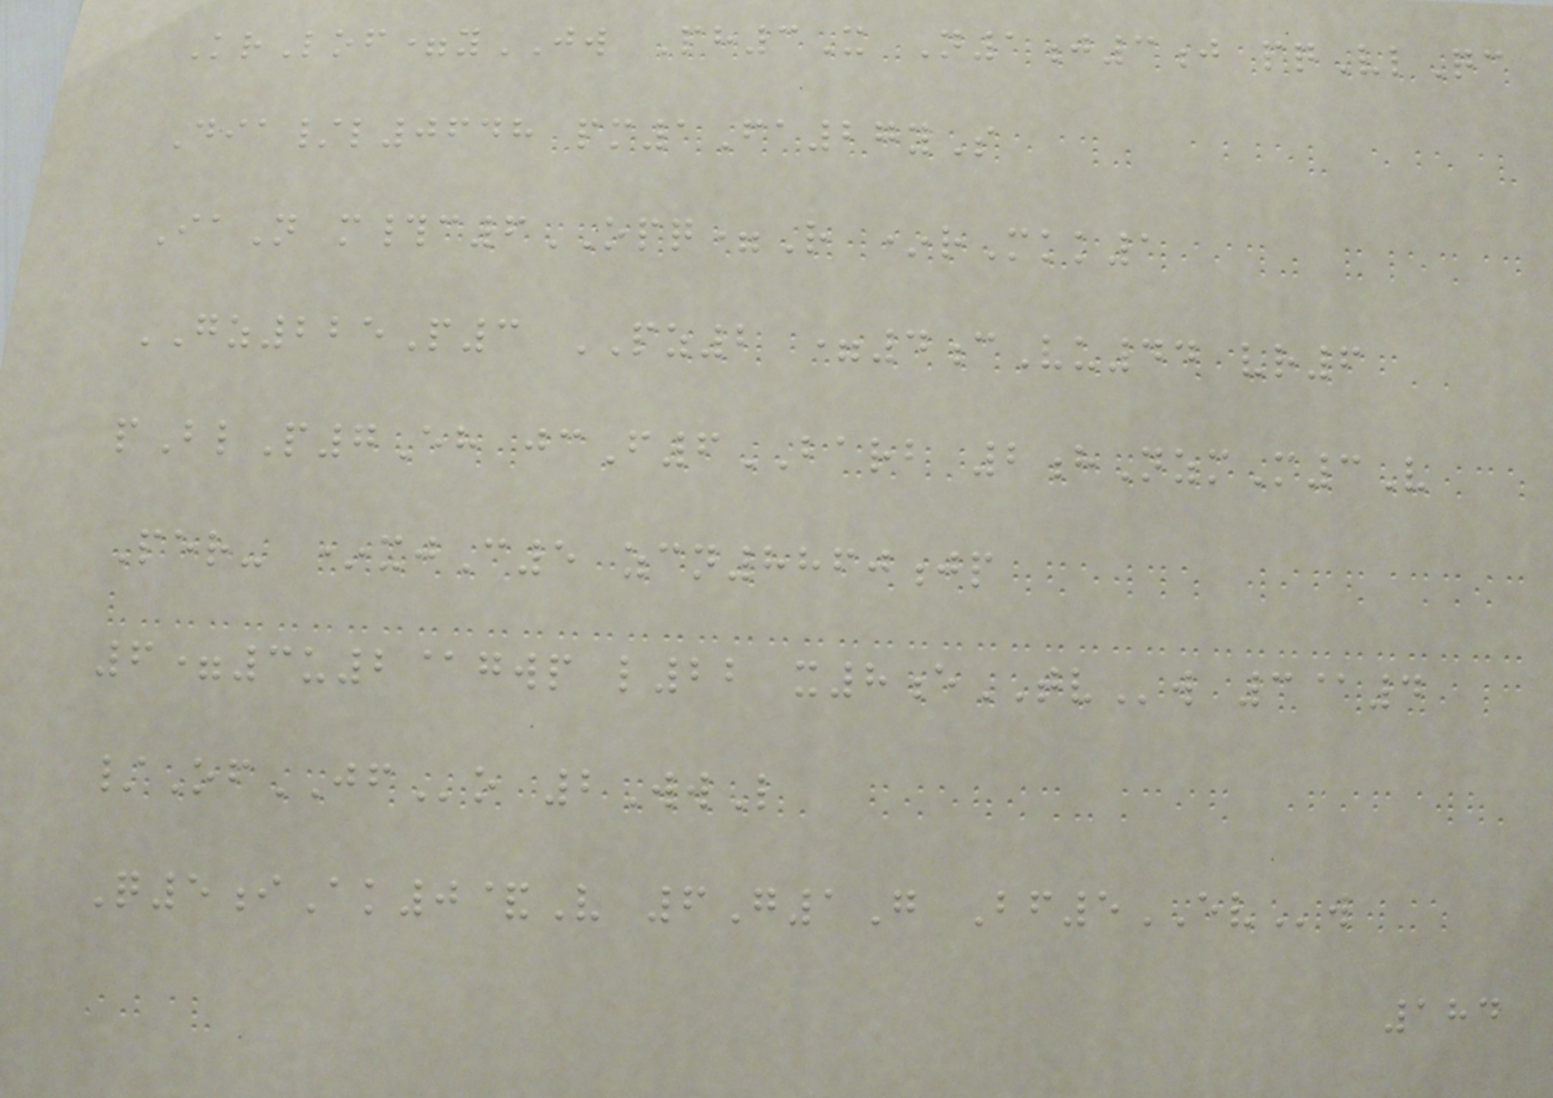KrLof=yJW Ph3X N1j3j pqVlQc
Dia/l0648 pm1Fa27yS
IaN m#c6OPQ=R *rMkk1
GZ225P3 PZ2 =4cVu44 vr6
pBlP7Eh jcF6BARB 2hNzmM3V
Per- *xjC5 zcn8860jp
6=3u2@gwp l22 x8eTVw 3@4
/OfJFo 2WwL
Q5iAk0&V 6G1G Bf5EVw
184
